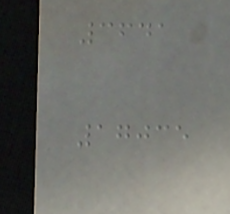3641
17035
